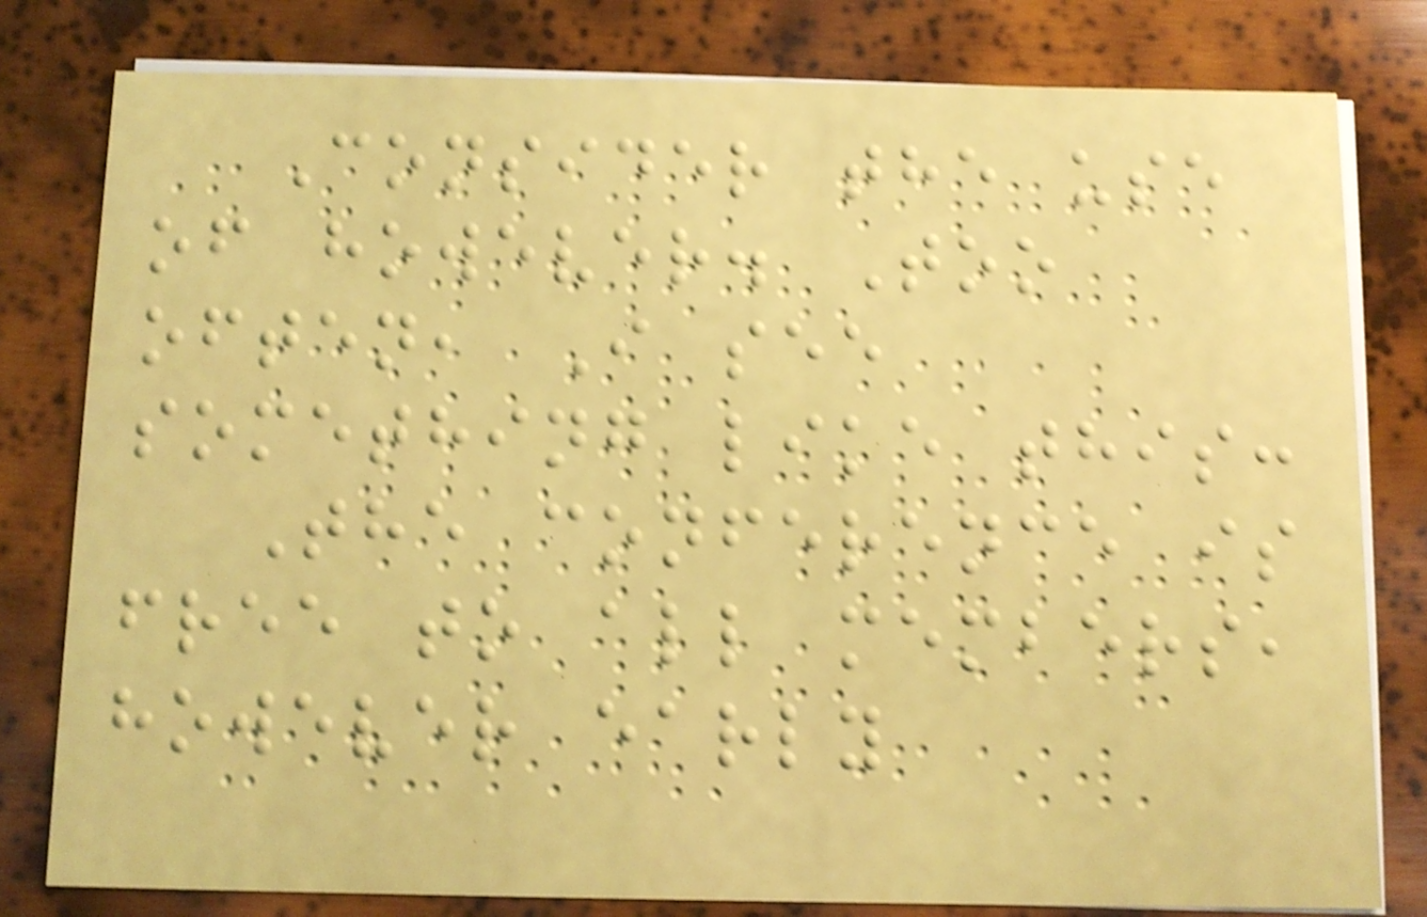Consider the use
of however. Too
often, I see
something like this:
The conference is
free to all members,
however early
